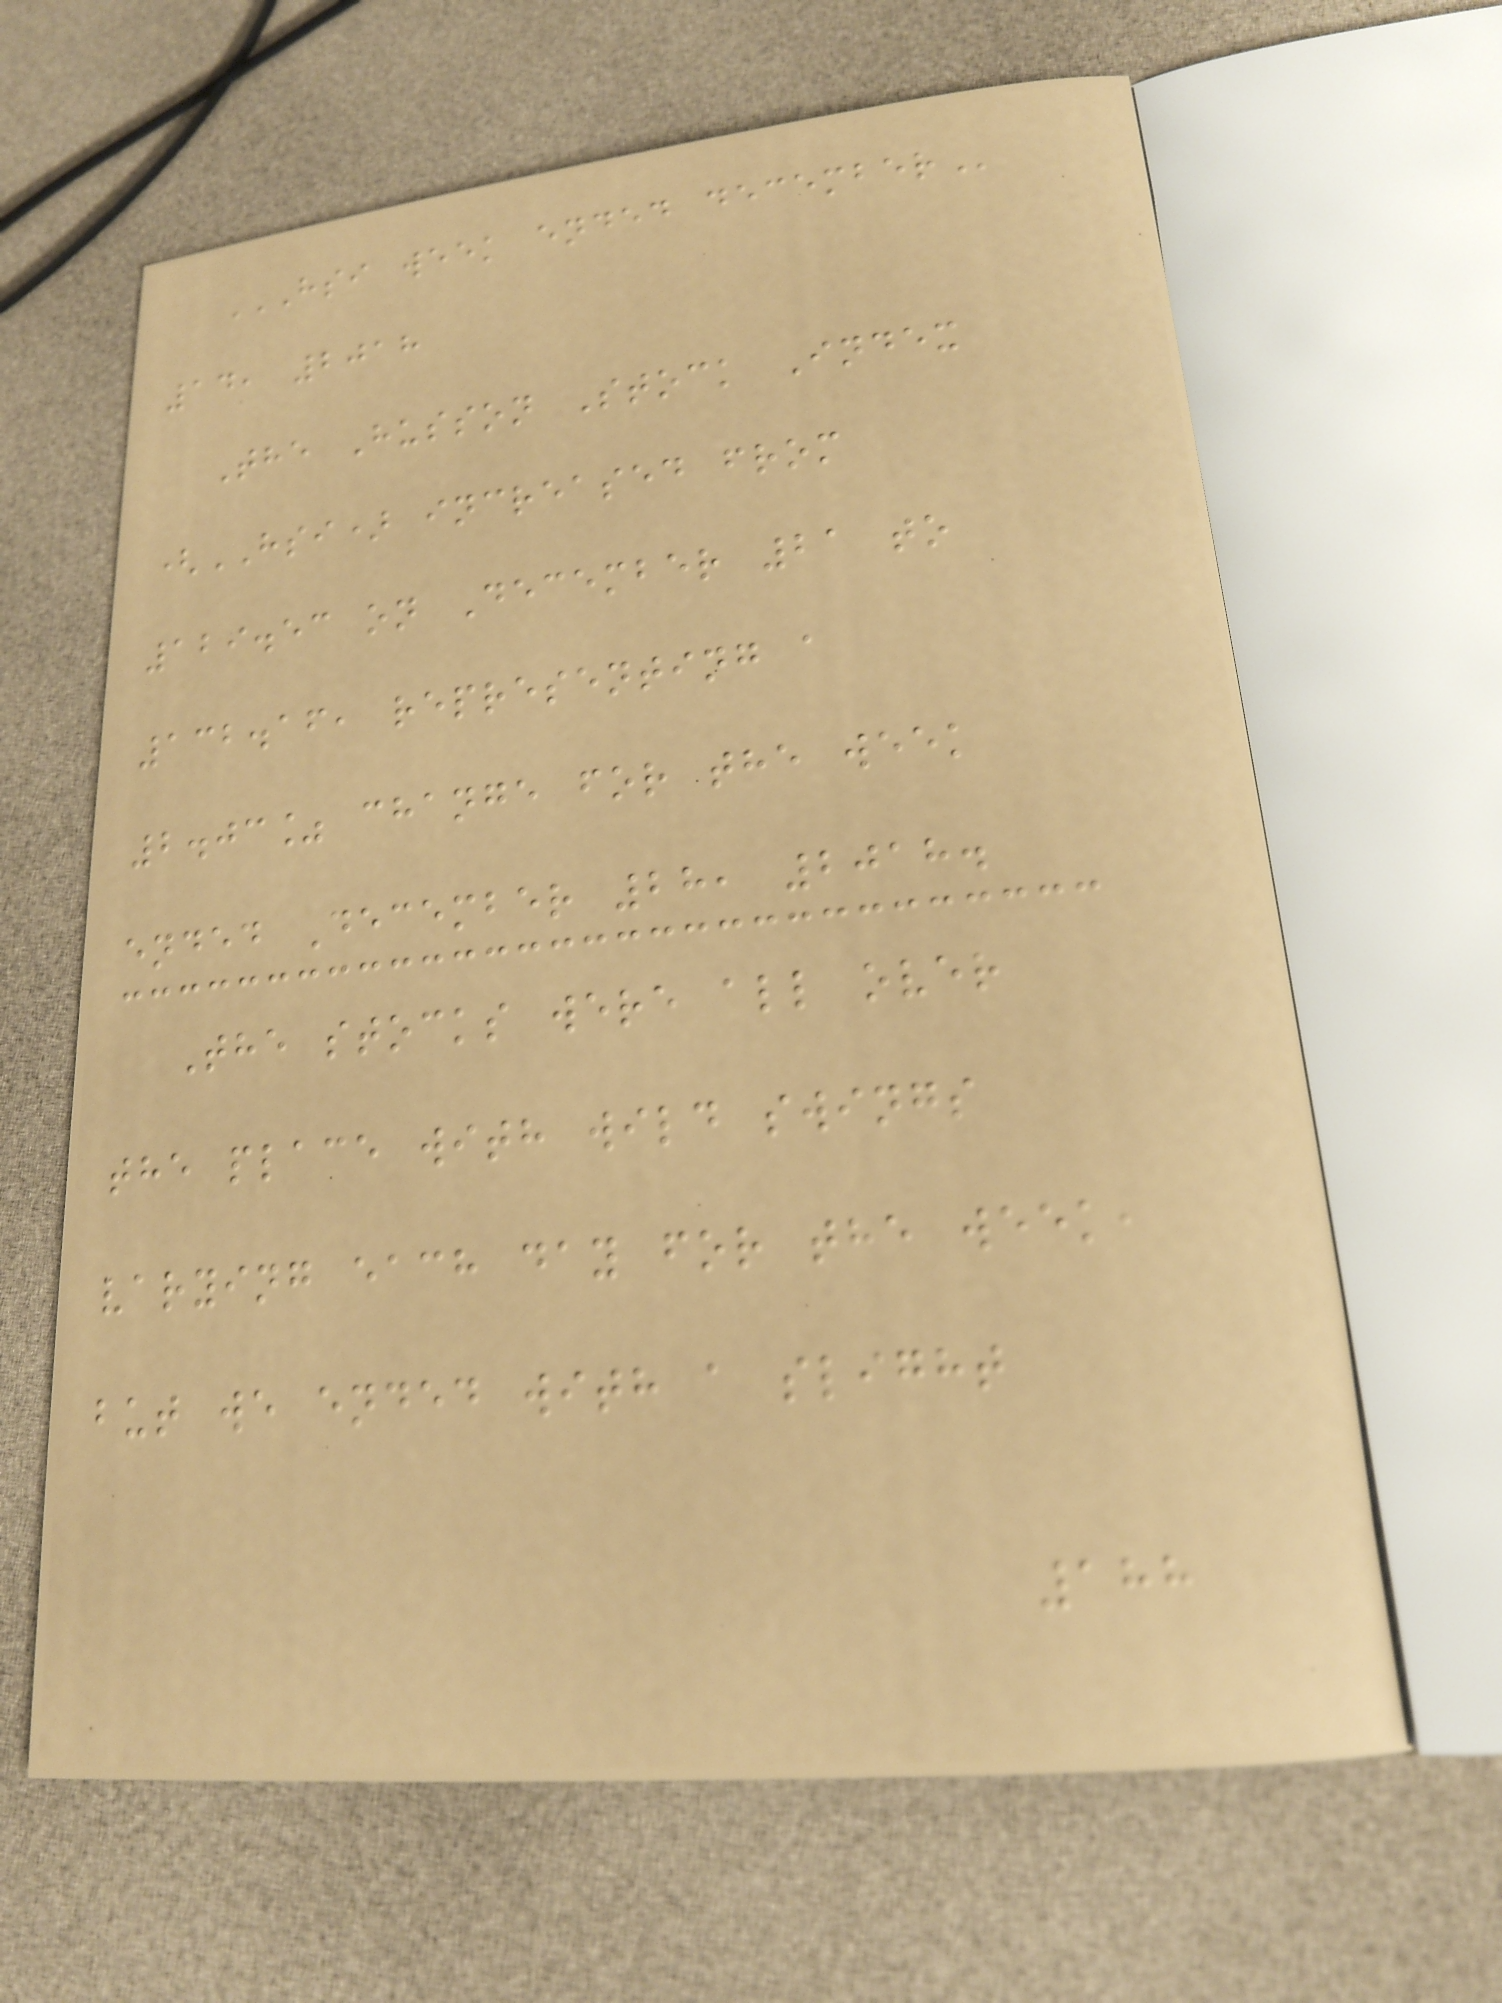HSI WEEK ENDED DECEMBER
14, 2018
The Husson Stock Index
(HSI) increased from
129.53 on December 21 to
132.16, representing a
2.03% change for the week
ended December 28, 2018.
The stocks were all over
the place with wild swings
varying each day for the week,
but we ended with a slight
188
